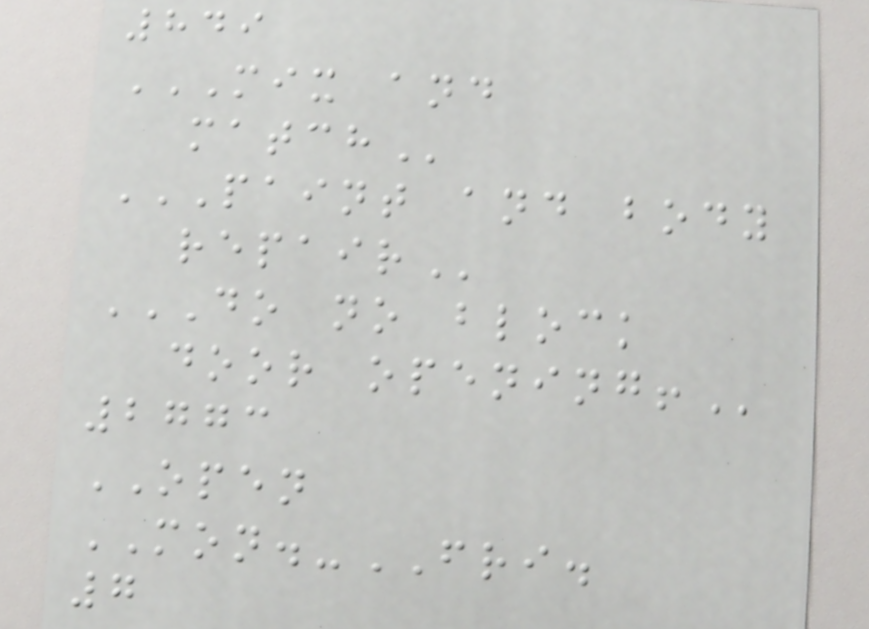849
MIX AND
MATCH
PAINT AND BODY
REPAIR
DO NO BLOCK
DOOR OPENING!
2773
OPEN
MON.-FRI.
7
